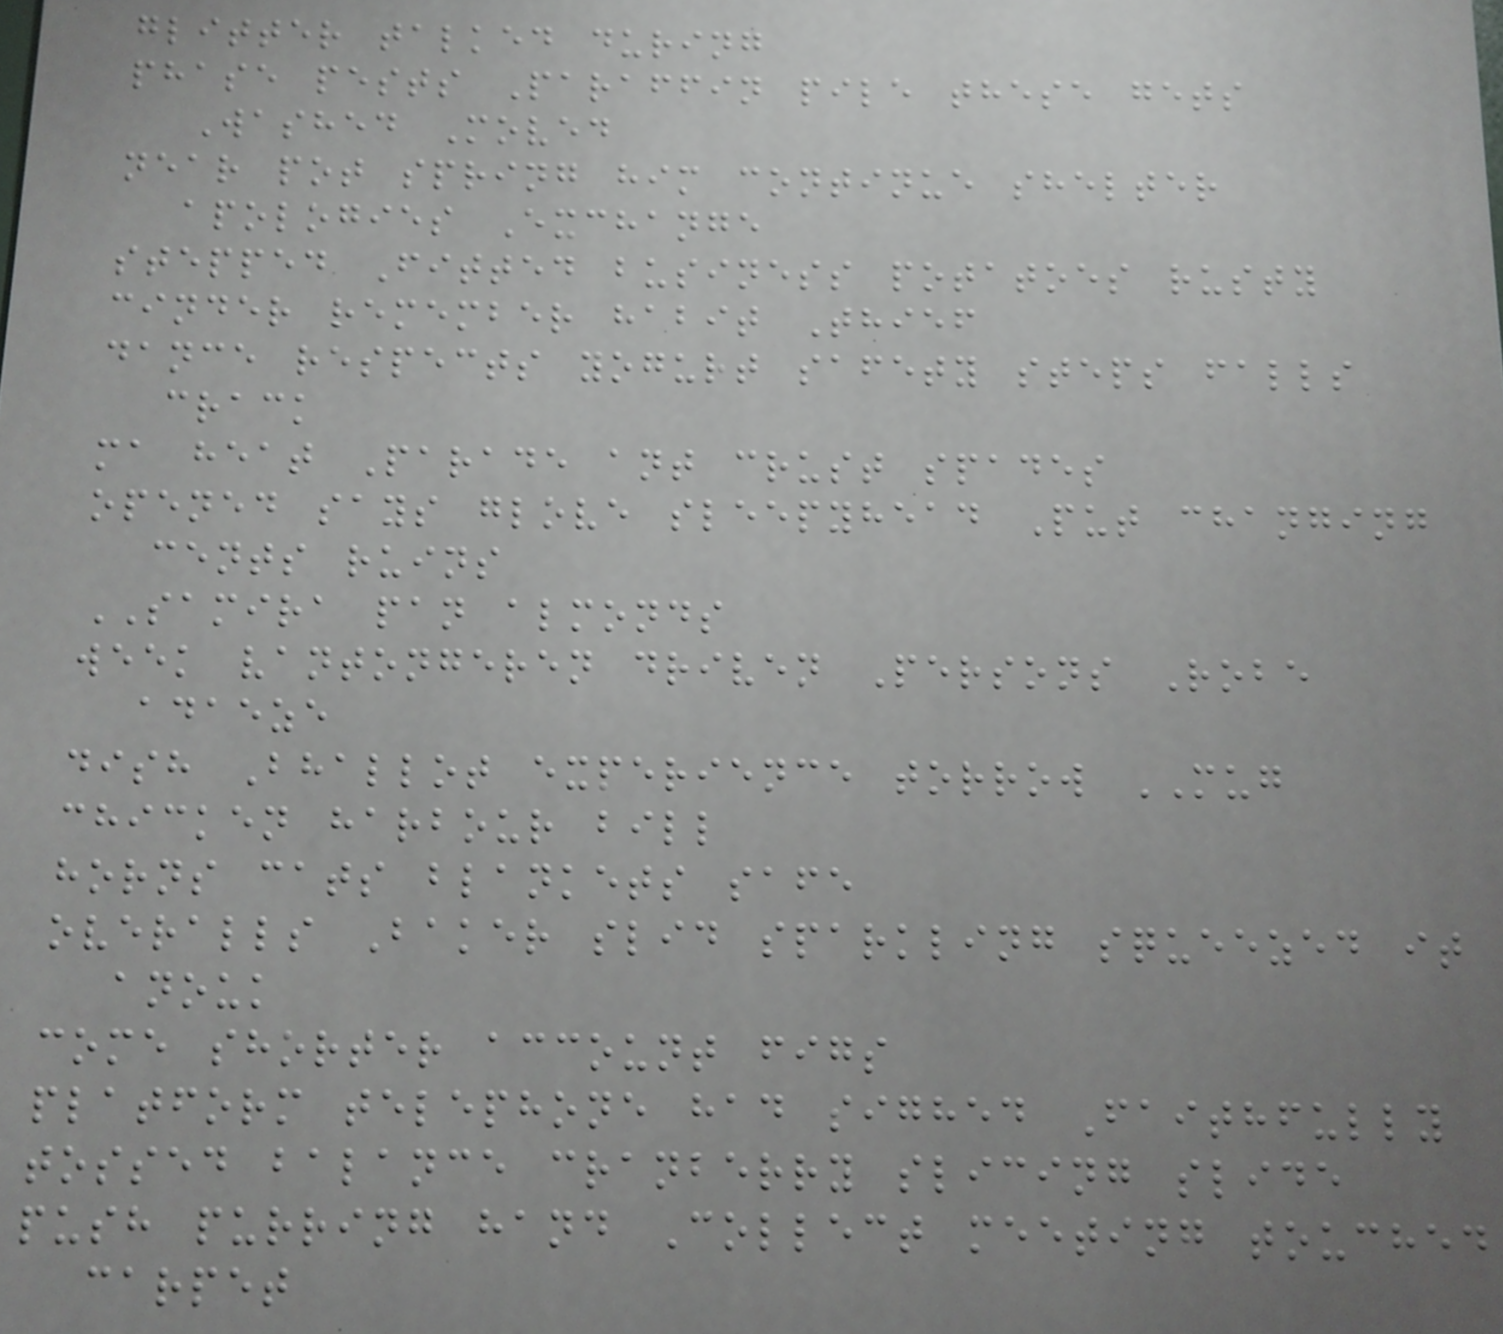glitter talked during
phase pests Paraffin pile these gets
Washed Moved
near pot spring him continue shelter
apologies Exchange
stepped Fitted business potatoes rusty
cinder remember habit Thief
dance respects yogurt safety steps falls
crack
ma heat Parade ant crust spades
opened says glove sleepyhead Put changing
cents ruins
SAMIRA pan almonds
week vantongeren driven Persons Robe
adaeze
dish Bhallot experience torrow MUG
chicken harbour bill
horns cats blankets safe
overalls Baker slid sparkling squeezed it
anouk
come shorter account figs
platform telephone had sighed Faithfully
tossed balance cranberry slicing slide
push purring hand Collect meeting touched
carpet
